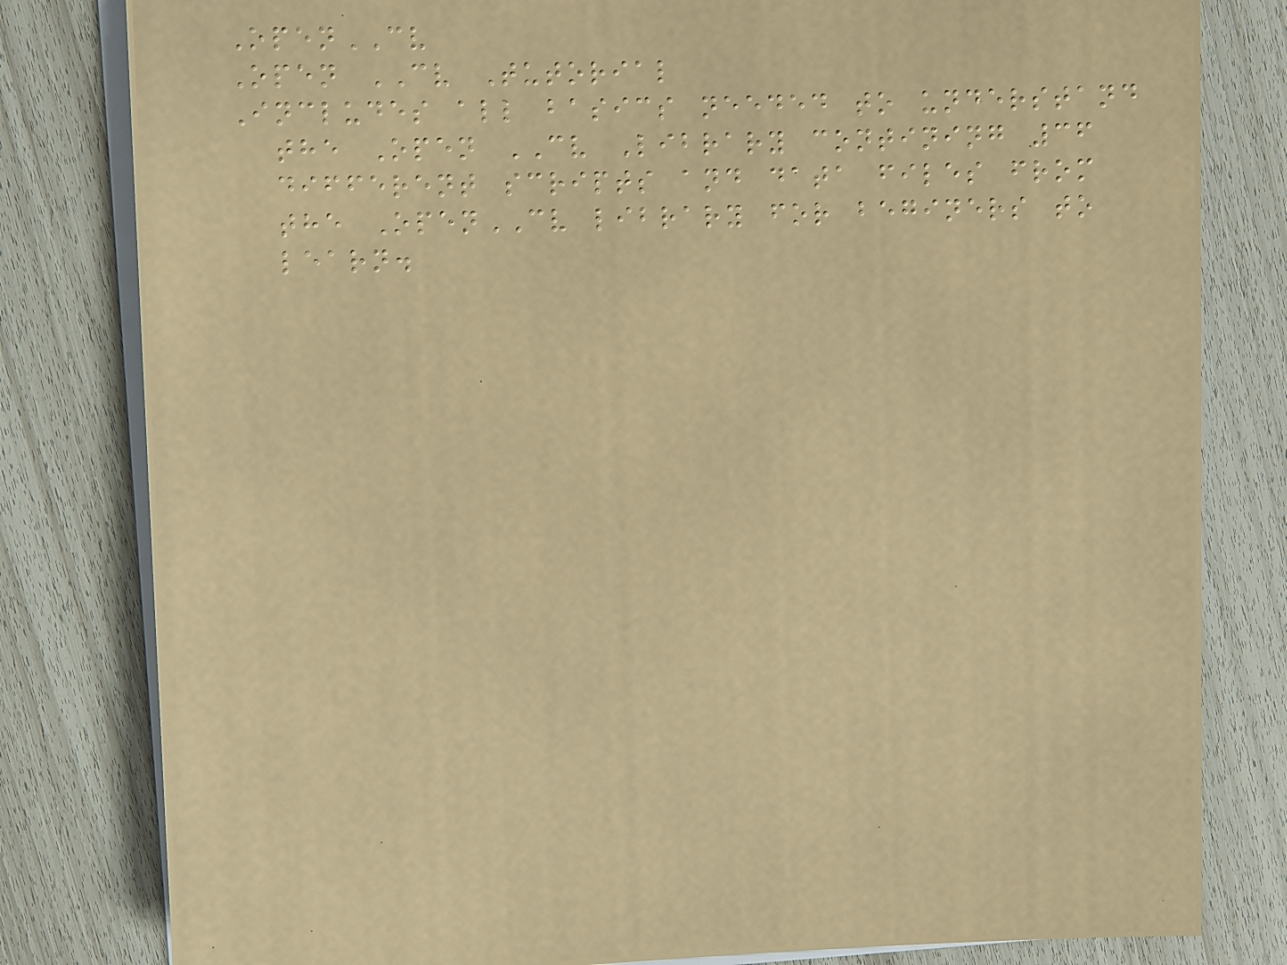OpenCV
Open CV Tutorial
Includes all basics needed to understand
the Open CV Library contining 36
different scripts and data files from
the OpenCV library for beginers to
learn.
